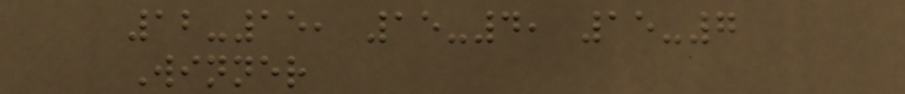12-15, 15-4, 15-7
Winner
